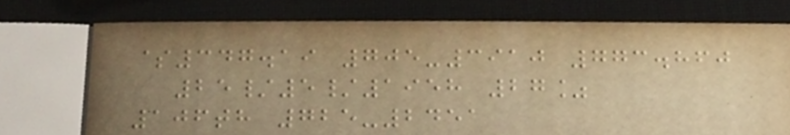$347.19 705-3910 773.860
25/5/1958 27%
106th 725-2451
